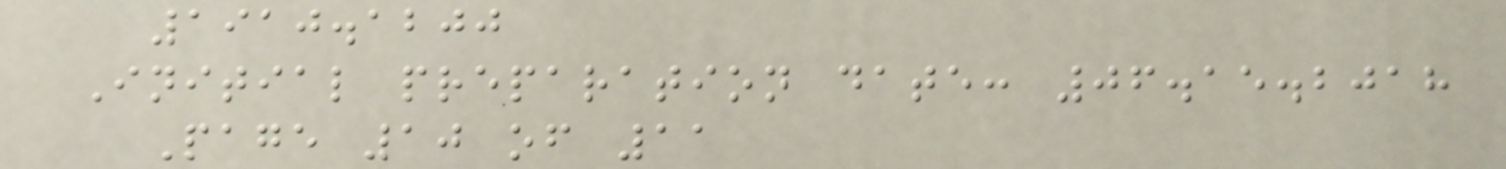1910.1200
Initial preparation date: 06.15.2018
Page 10 of 11
